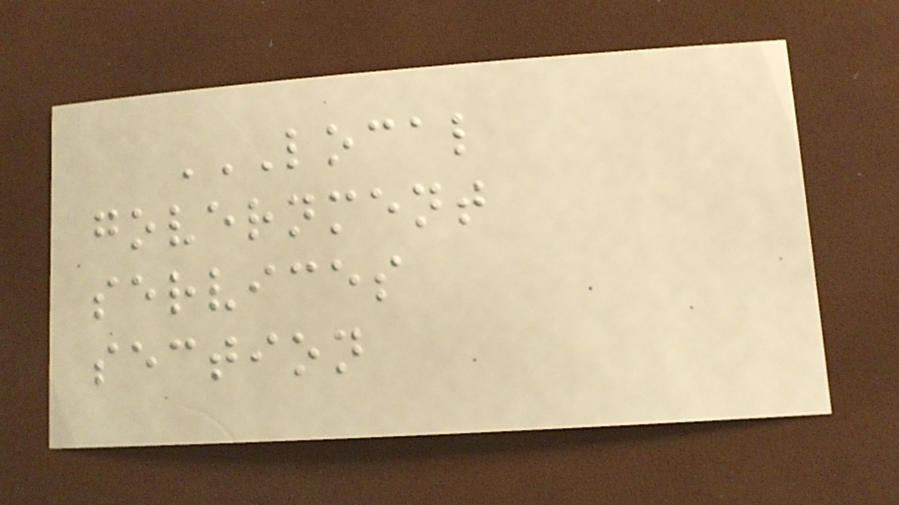LOCAL
GOVERNMENT
SERVICES
SECTION
